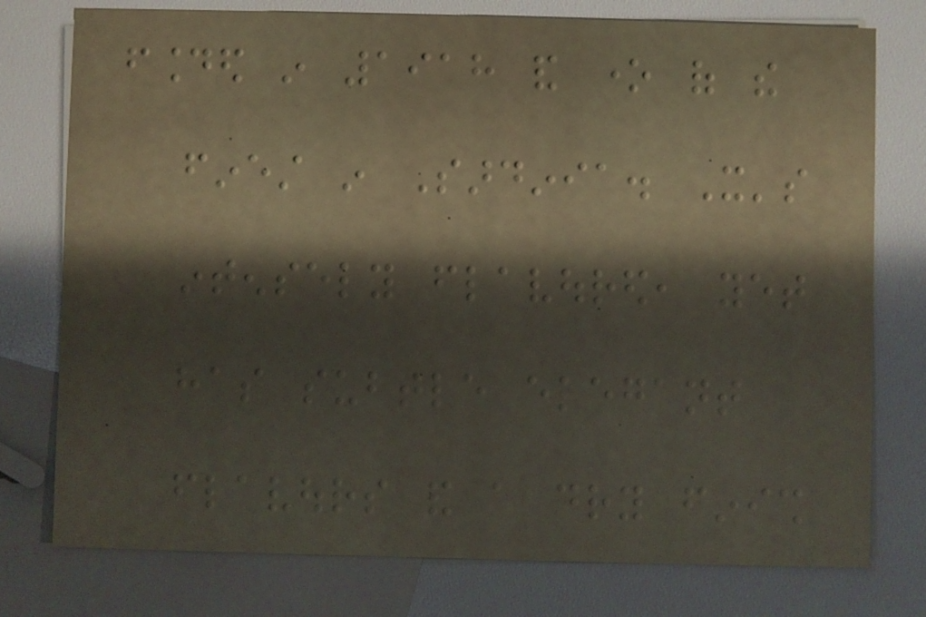founded in 1918 and one of the
finest in Sardinia. It's
intensely flavoured, yet
has subtle elegant
flavours and a dry finish
